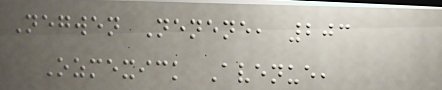Negwen Nenene, 203
Ozmexick Avenue,
